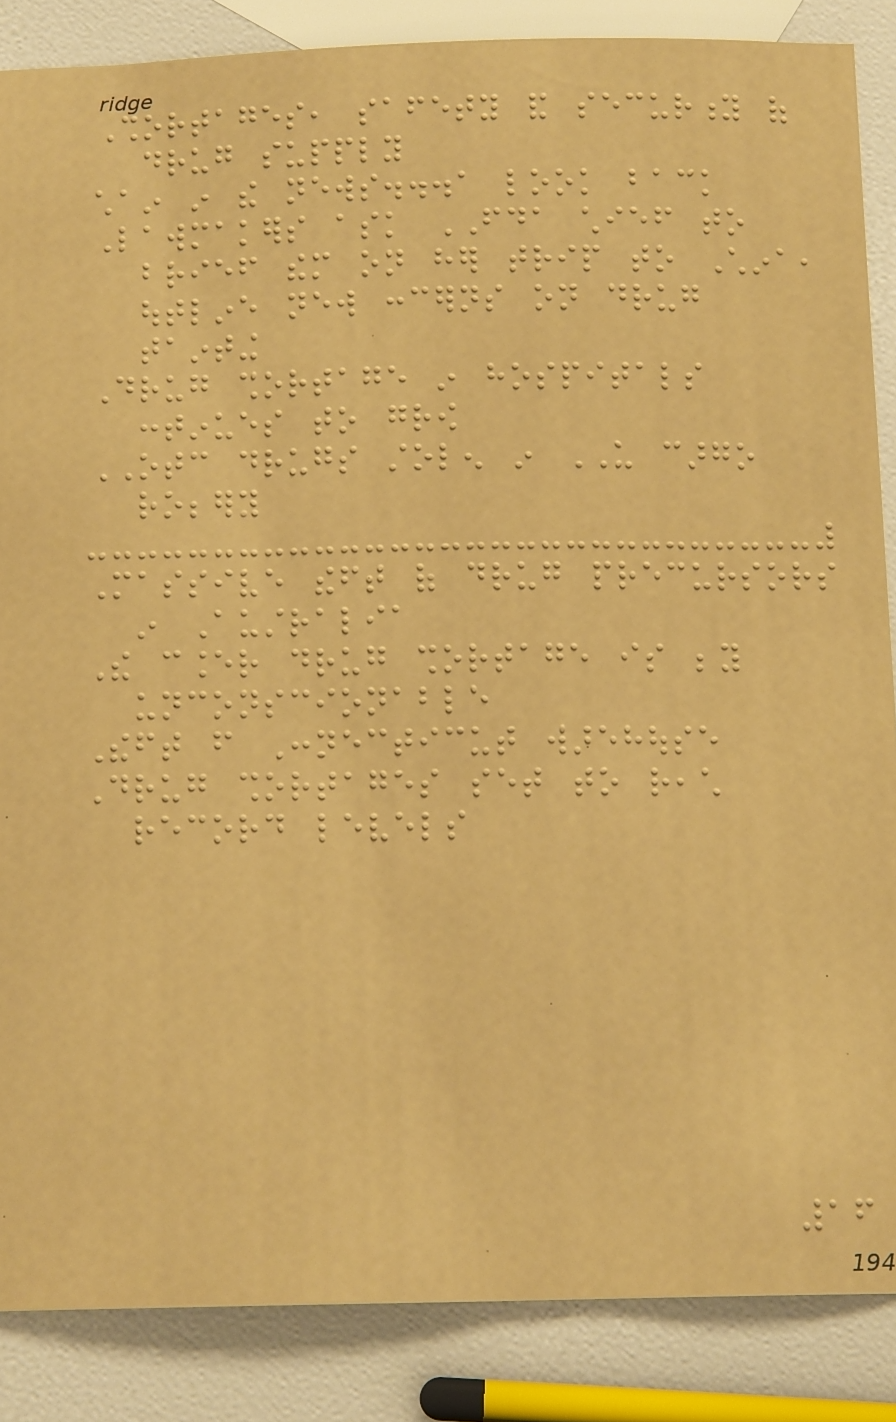Shortages, safety and security of
drug supply
chain in the news...a look back
Lawmakers ask FDA chief to
brief them on her trip to China,
outline new concerns on drug
tainting
Drug shortage in hospitals
continues to grow
OTC drugs stolen in US cargo
robbery
Massive theft of drug precursors
in Australia
The cancer drug shortage is beyond
unconscionable
Theft from Connecticut warehouse
Drug shortages set to reach
record levels
16
